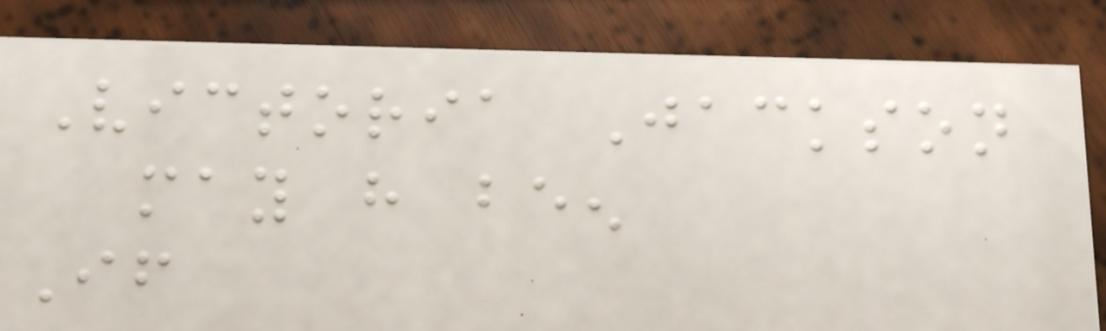Victoria Jackson
may have been
If
